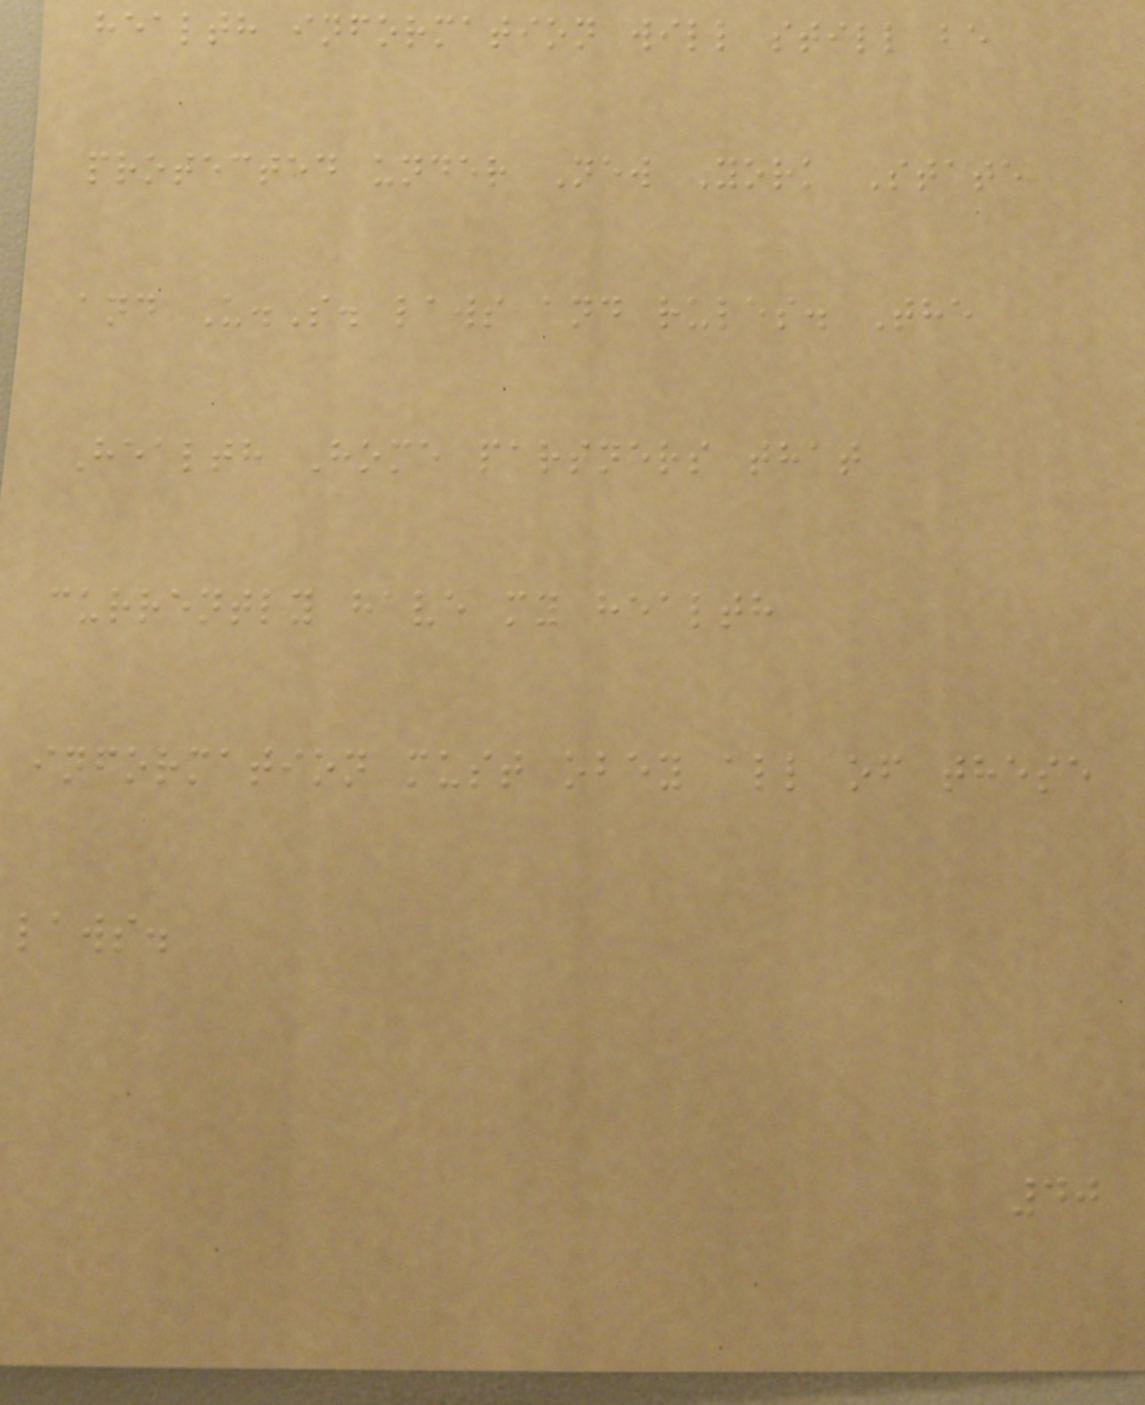health information will still be
protected under New York State
and U.S. laws and rules. The
Health Home partners that
currently have my health
information must obey all of these
laws.
40
